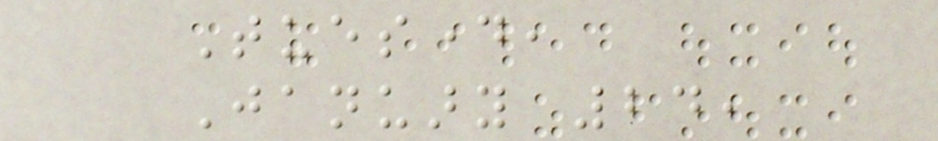Tuesday,
January 24,
